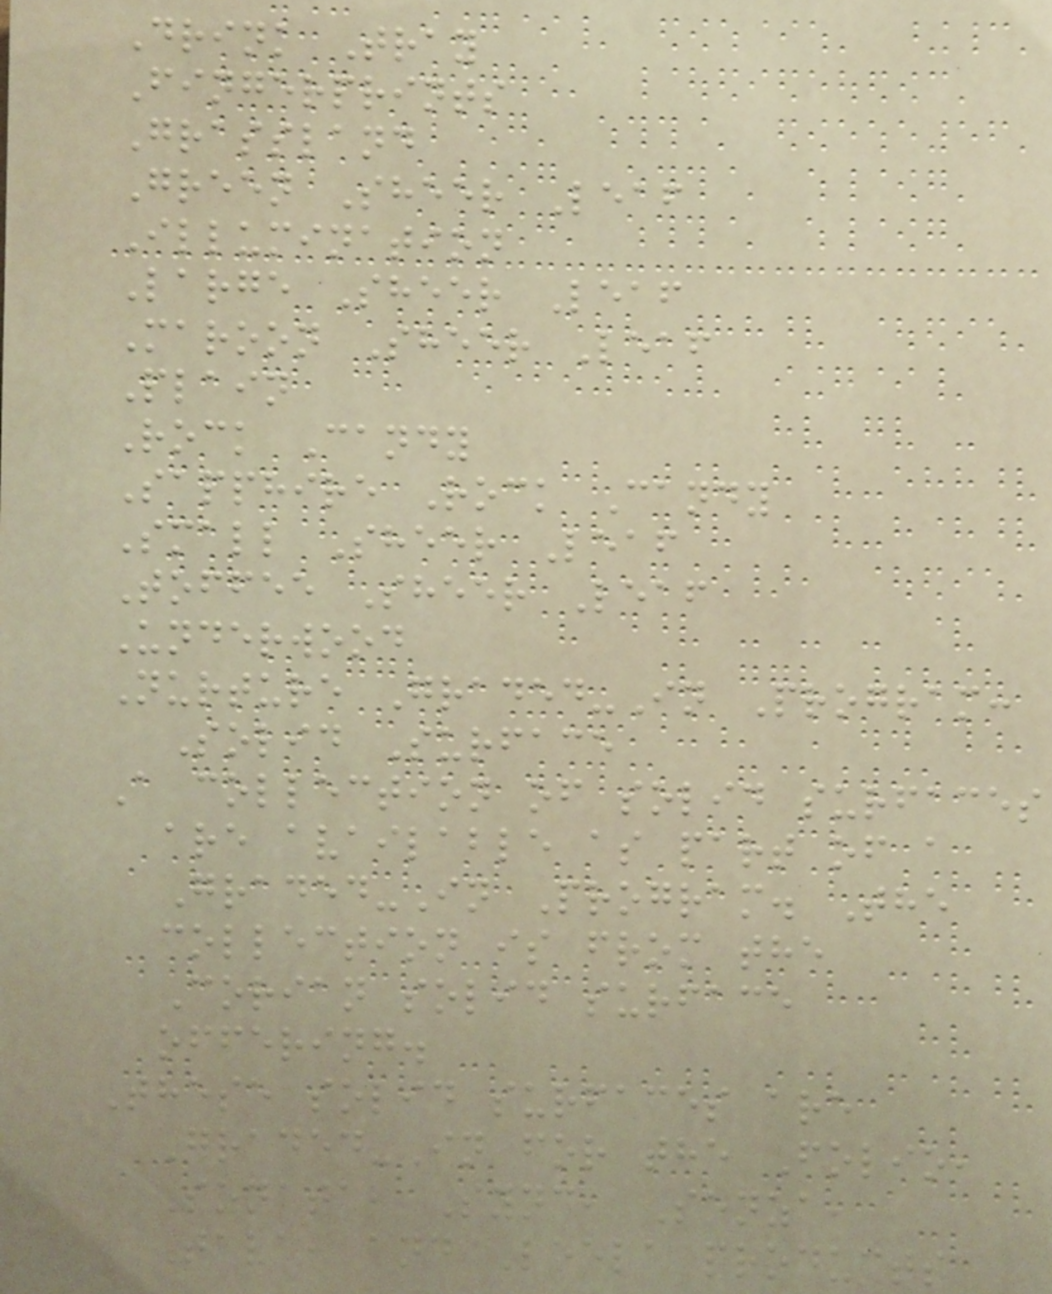Drink Tray
Fingerprints
Grassland
Green Sheer Leaf
Illumination
Large Sheer Leaf
Maroon Sheer Leaf
Plain
Rock Candy
Sapphire Rock Candy
Small Sheer Leaf
Toffee Sheer Leaf
Underwood
Nurture Graded-In Program:
Solid Surface
A collection of solid surfaces
are available as part of a
Graded-In Program. The
collection is from the
Corian solid surface
offering.
These solid surfaces are
Graded-In for the Folio,
Sonata, Sync, Senza,
Tava, and Leela products
